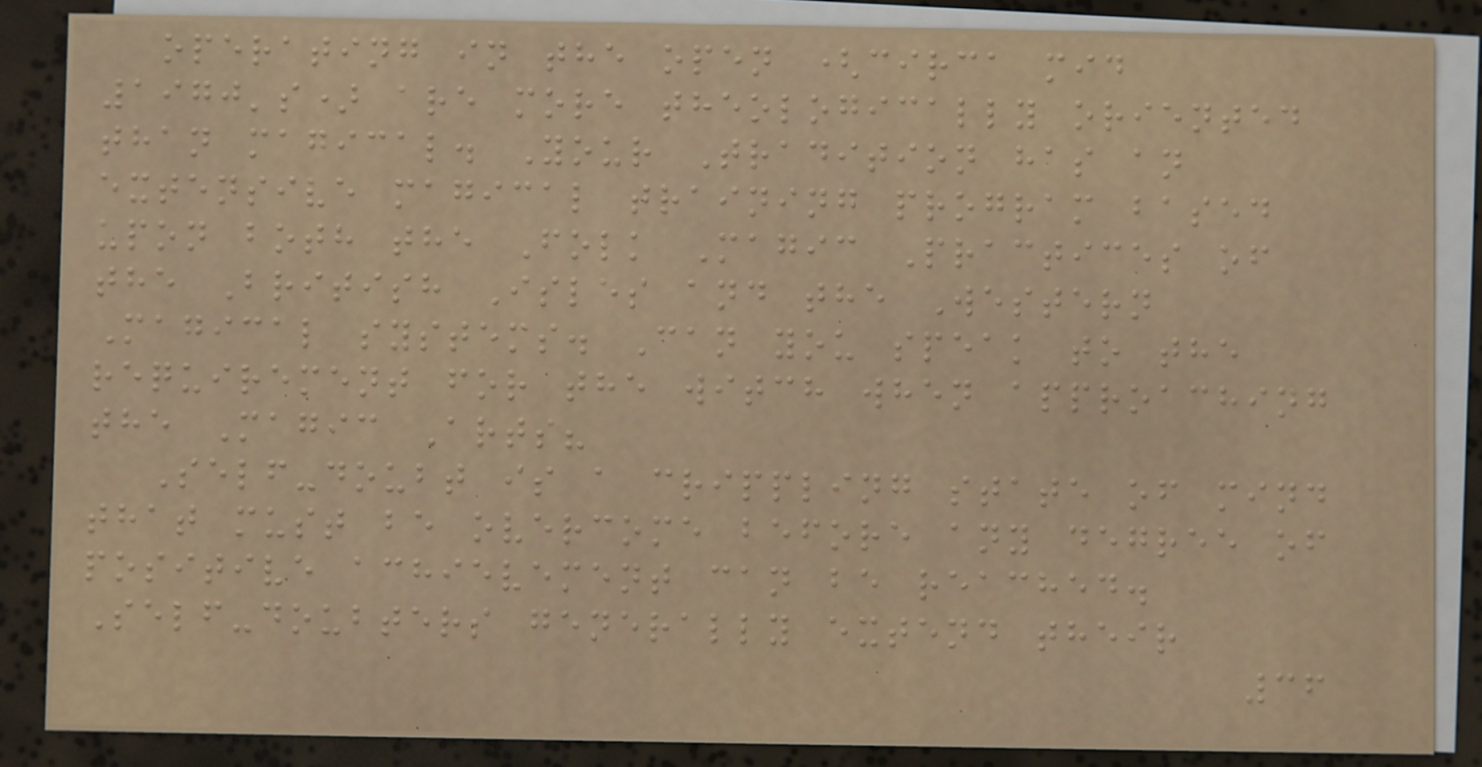operating in the open (circa mid
1970's) are more theologically oriented
than magical. Your Tradition has an
extensive magical training program based
upon both the Folk Magic Practices of
the British Isles and the Western
Magical systems. Can you speak to the
requirement for the witch when approaching
the Magic Arts?
Self-doubt is a crippling state of mind
that must be overcome before any degree of
positive achievement can be reached.
Self-doubters generally extend their
36
